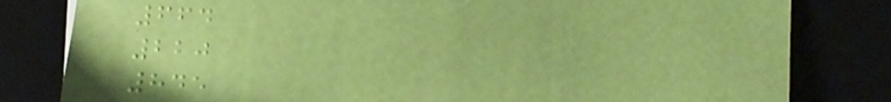664
220
845
